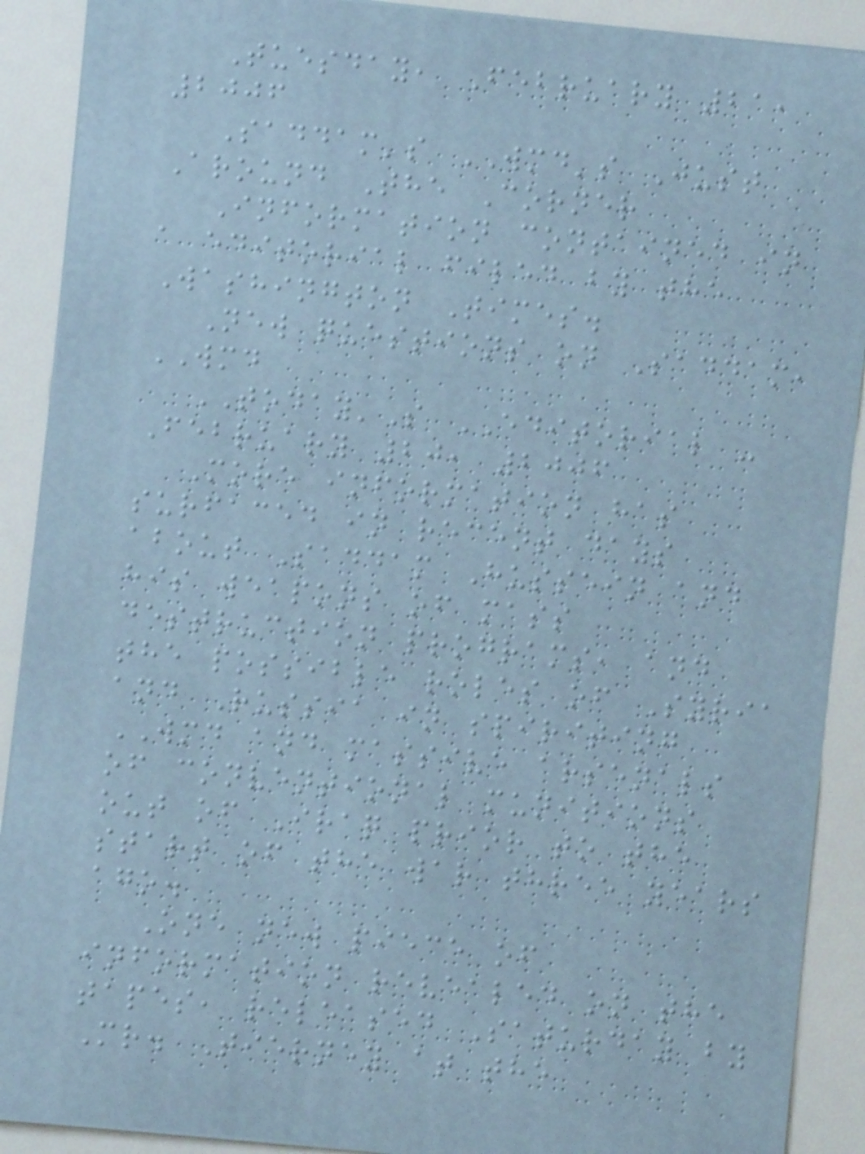Tuesday, February 21,
2006
Saddam's WMD's Just
Around The Corner
Information contained in
a editorial filed by the
Washington Times.
New questions on Saddam,
WMD
TODAY'S EDITORIAL -
February 20, 2006
More information has
surfaced in recent days
about Saddam Hussein and
his weapons of mass
destruction programs, and
the possible roles of Syria
and Russia in spiriting
WMD and massive arsenals
of conventional munitions
out of Iraq prior to the
start of the war three years
ago.
One new piece of
information revealed on the
tapes, released Saturday by
Mr. Tierney at the
